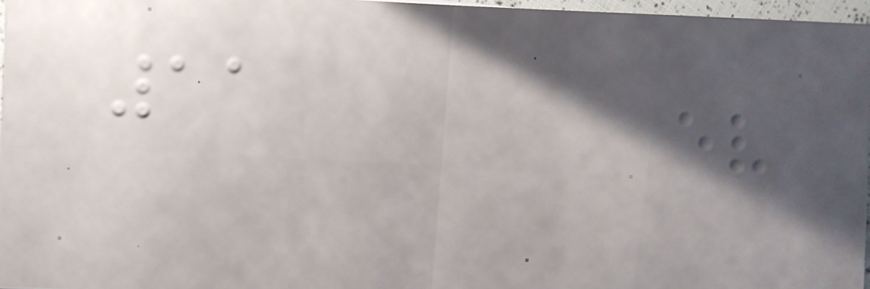11
